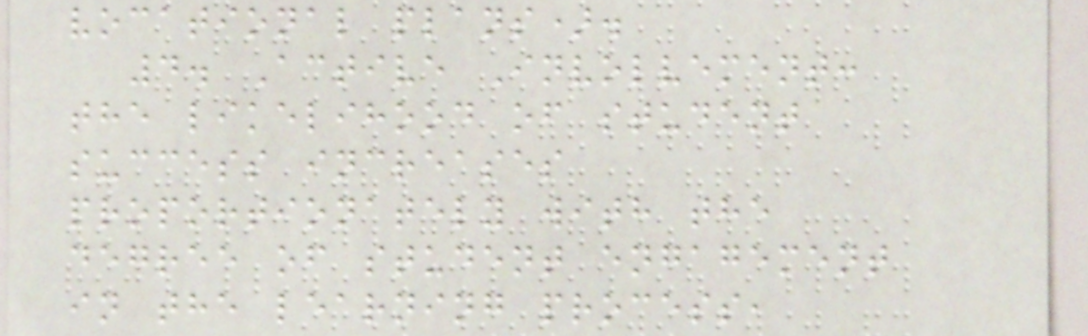vocational plans).
4. Active Involvement:
the likelihood of student
success increases
proportionately with the
degree of student engagement
in the learning process,
